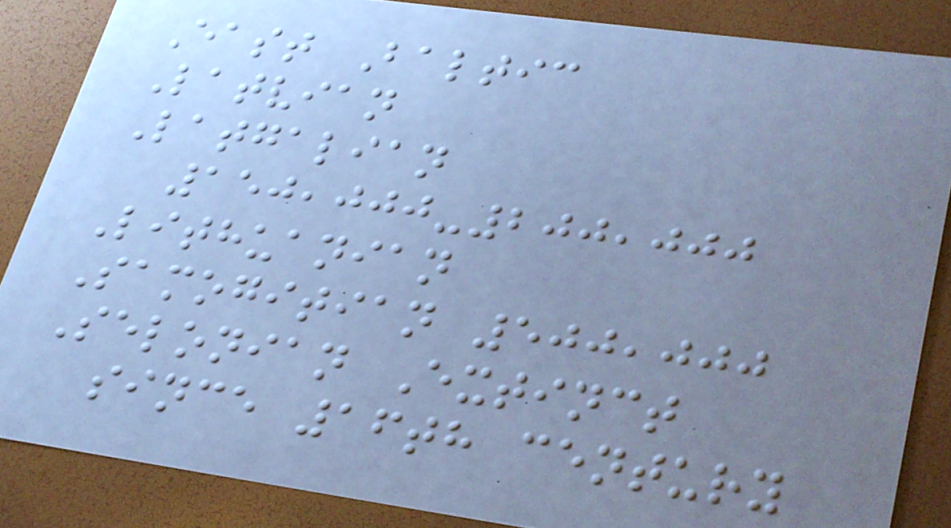East Baltic
Latvian
Latgalian
150,000-200,000
Lithuanian
Samogitian 500,000
Selonian Extinct
since 16th century
